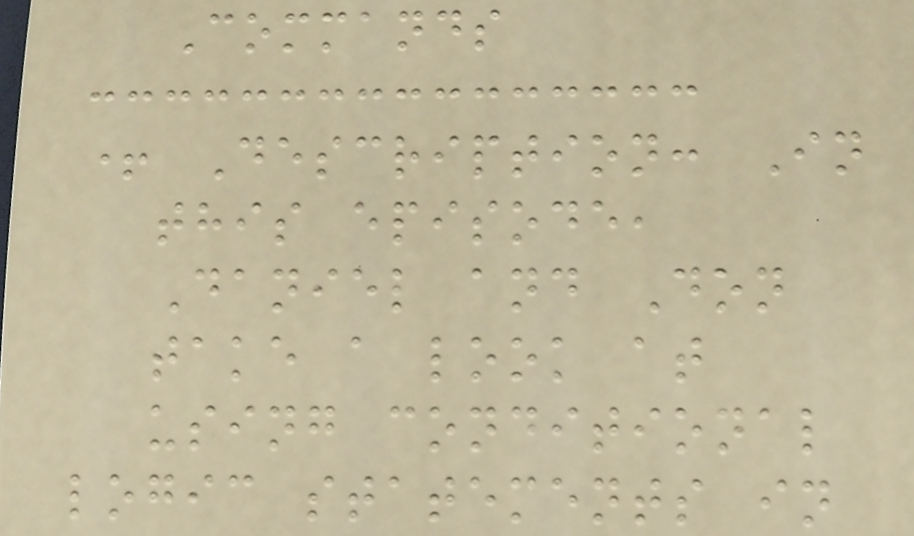Commands
+ Description: In
this episode,
Daniel and Don
take a look at
using conditional
logic statements in
